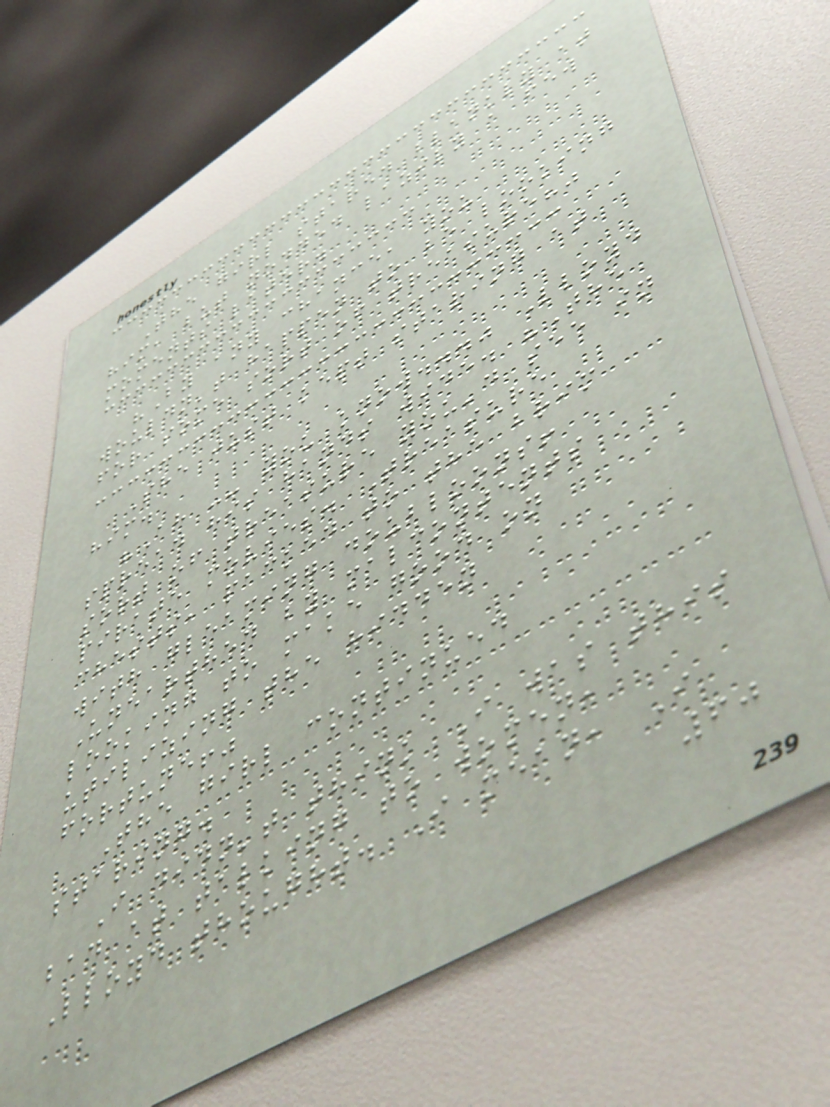The girl stared blankly at
him, but nodded lazily a few
moments later.
"By any chance, you
wouldn't happen to be looking
for some sort of treasure?"
She just kept staring at
him.
"Ah -- you know..." Lloyd
spread his hands wide. "The
sort of treasure you'd see in
pirate movies. Treasure
chests, packed to the brim
with gleaming doubloons!
Unearthed by malcontents
looking to make good on
utilizing the hidden
fortune!"
The girl continued
staring.
I didn't think I was this
bad at talking to women,
Lloyd thought. I mean, I
60
